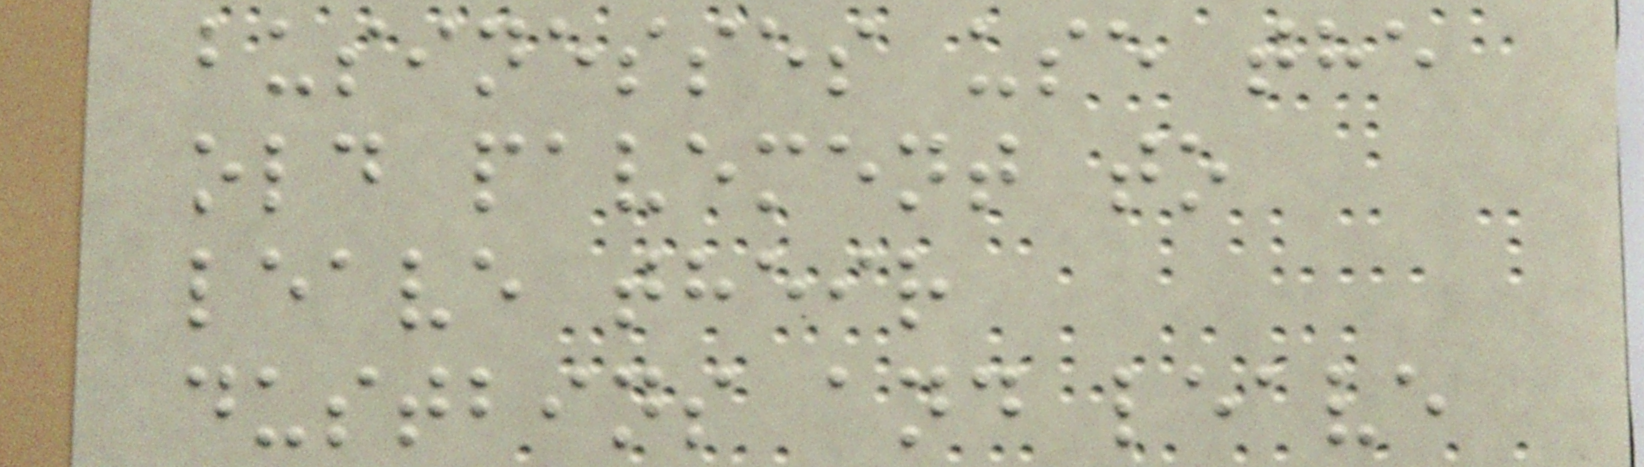businesses use the
old pavement to
leave their
dustbins and leave
